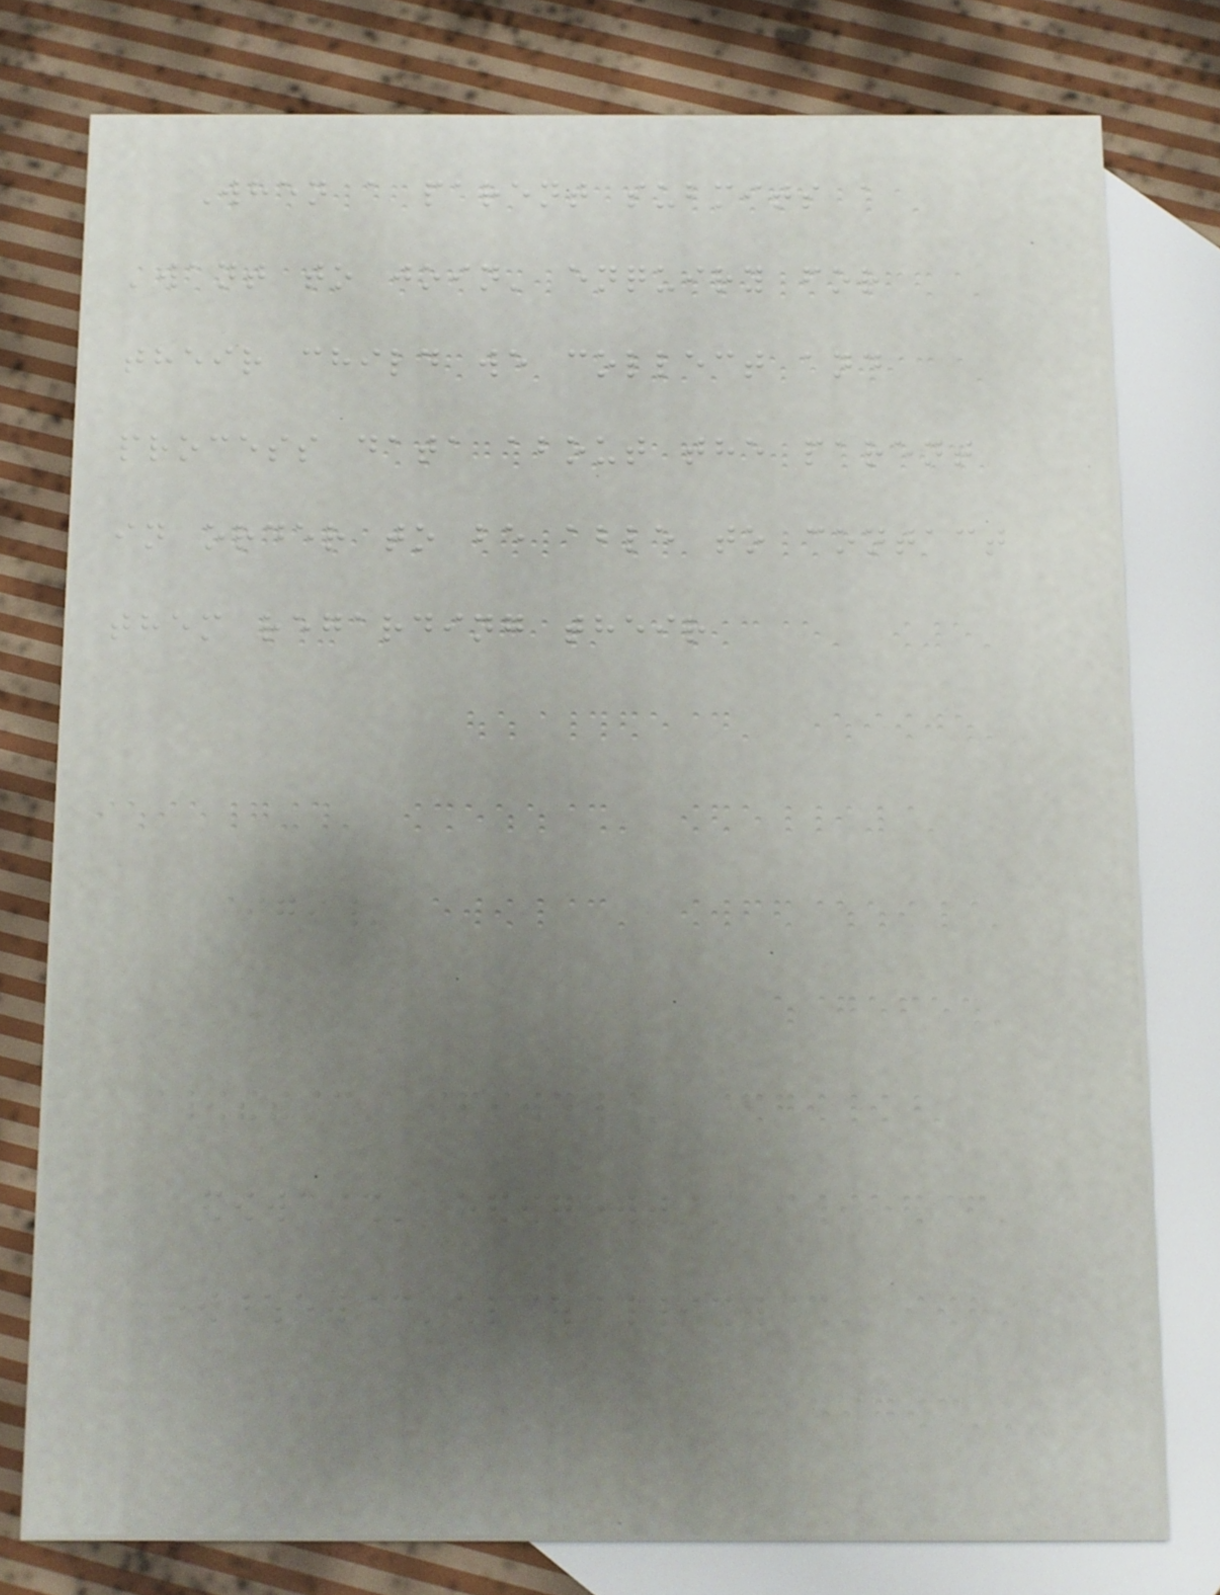When a parent submits a
'want to join' enquiry for
their child we collect and
process data about the parent
in order to be able to contact
them regarding their
